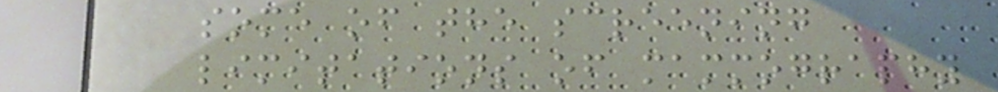some of the screening
limitations of mammography
